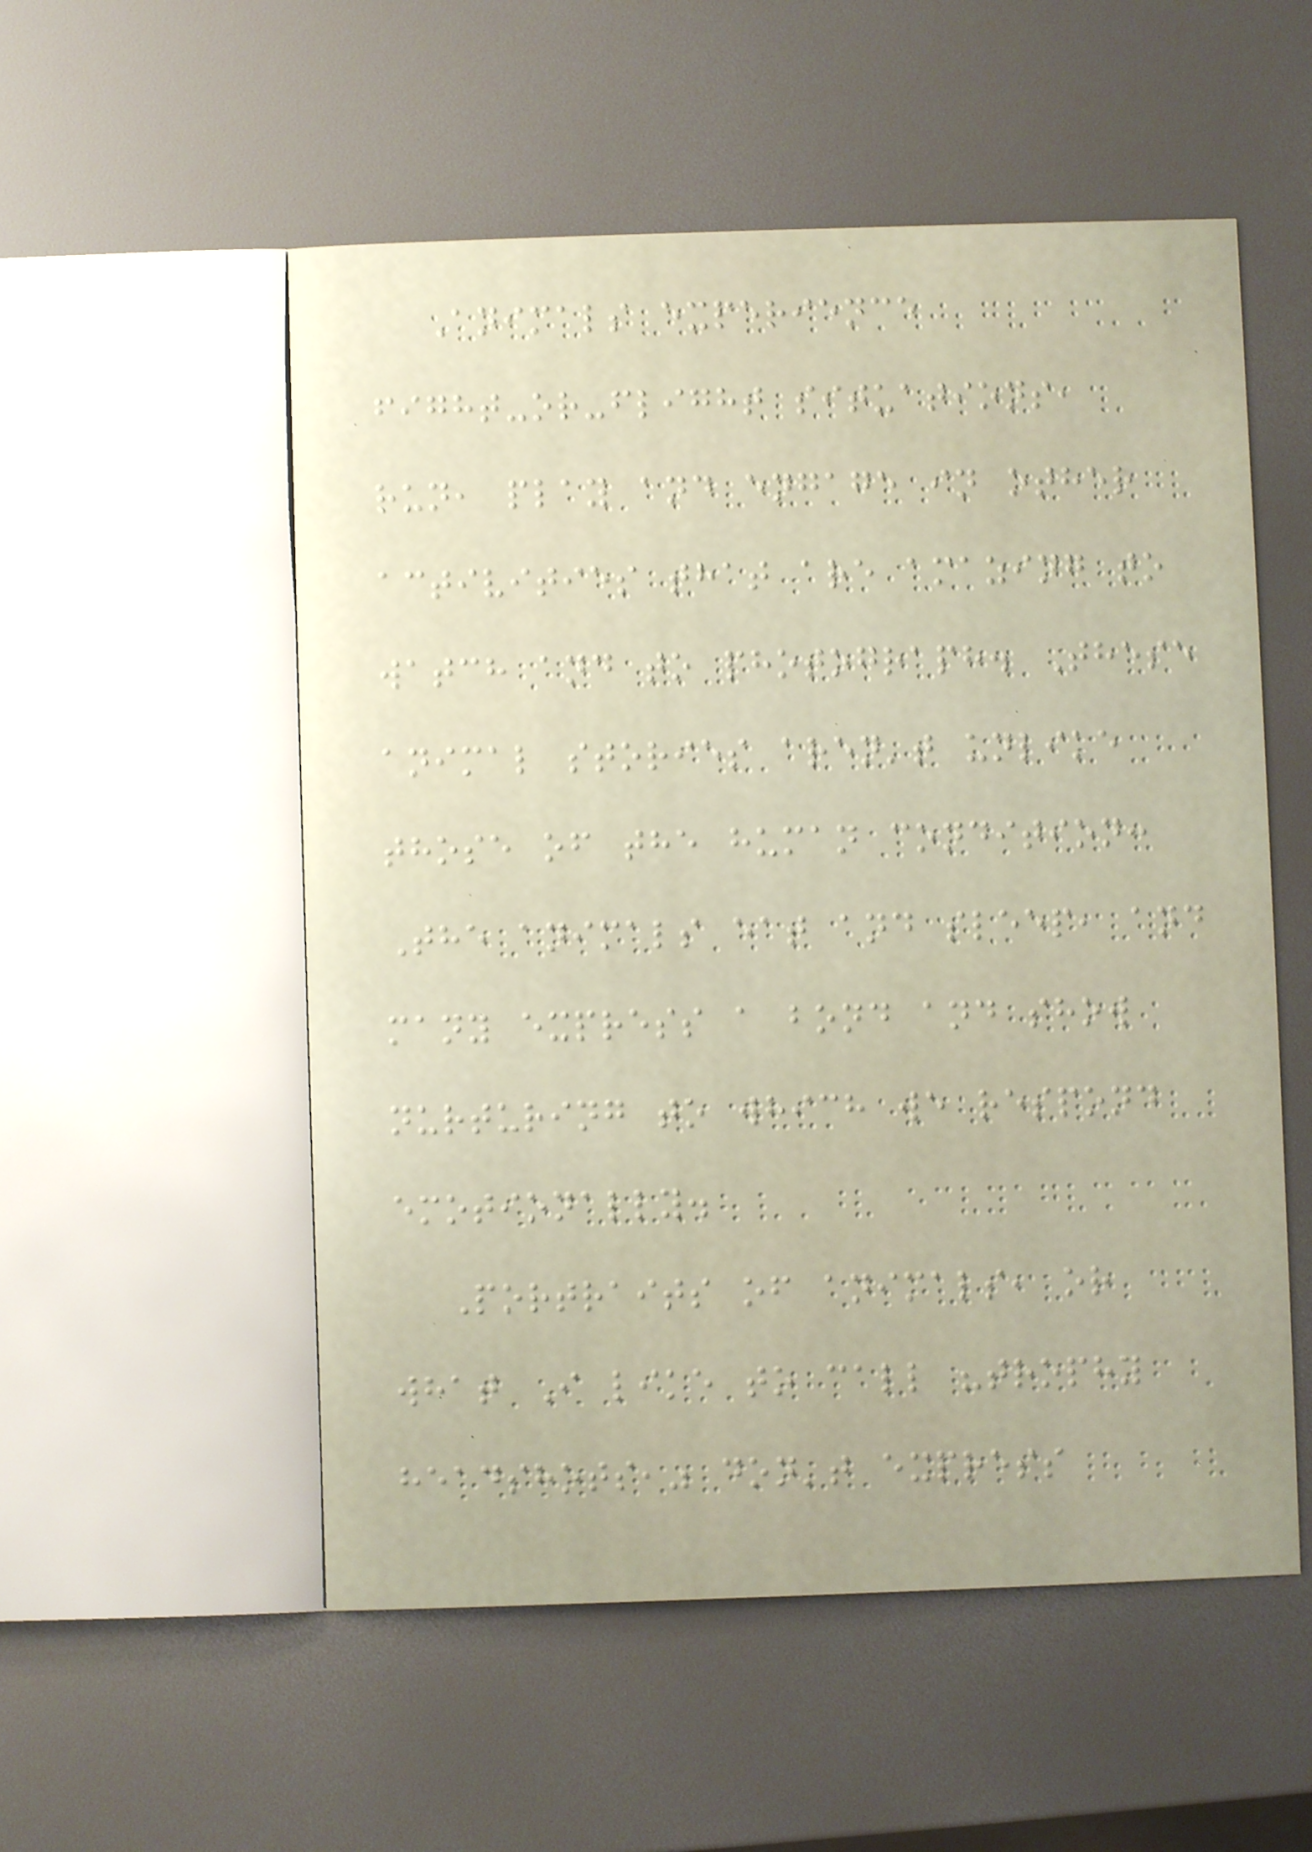Animals experience
fight-or-flight situations,
run, play and engage in other
activities that are amazing to
watch and to photograph. These
animal stories aren't unlike
those of the human condition:
The animals eat and sleep, and
many express a bond and show
nurturing to which we respond
emotionally.
Portraits of animals, or
what I like to call "trophy
headshots," don't express
